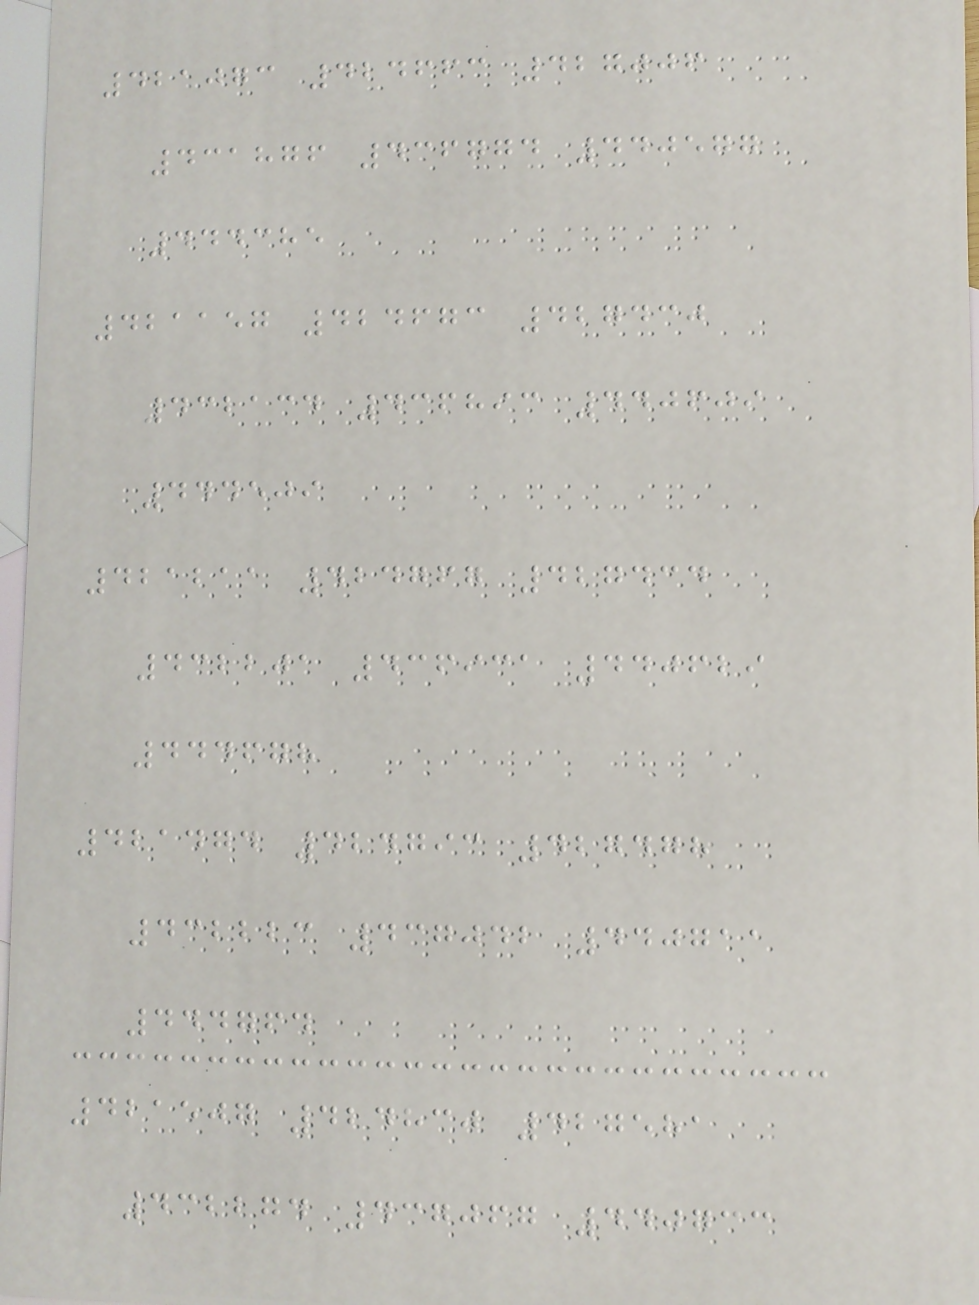421073 424663 427006
431876 436774 440577
444385
421157 424673 427430
432134 436893 440609
444509
421211 424767 427434
432201 436931 440629
444678
421474 424793 427478
432223 437042 440711
444764
421507 424830 427581
432274 437067 440733
